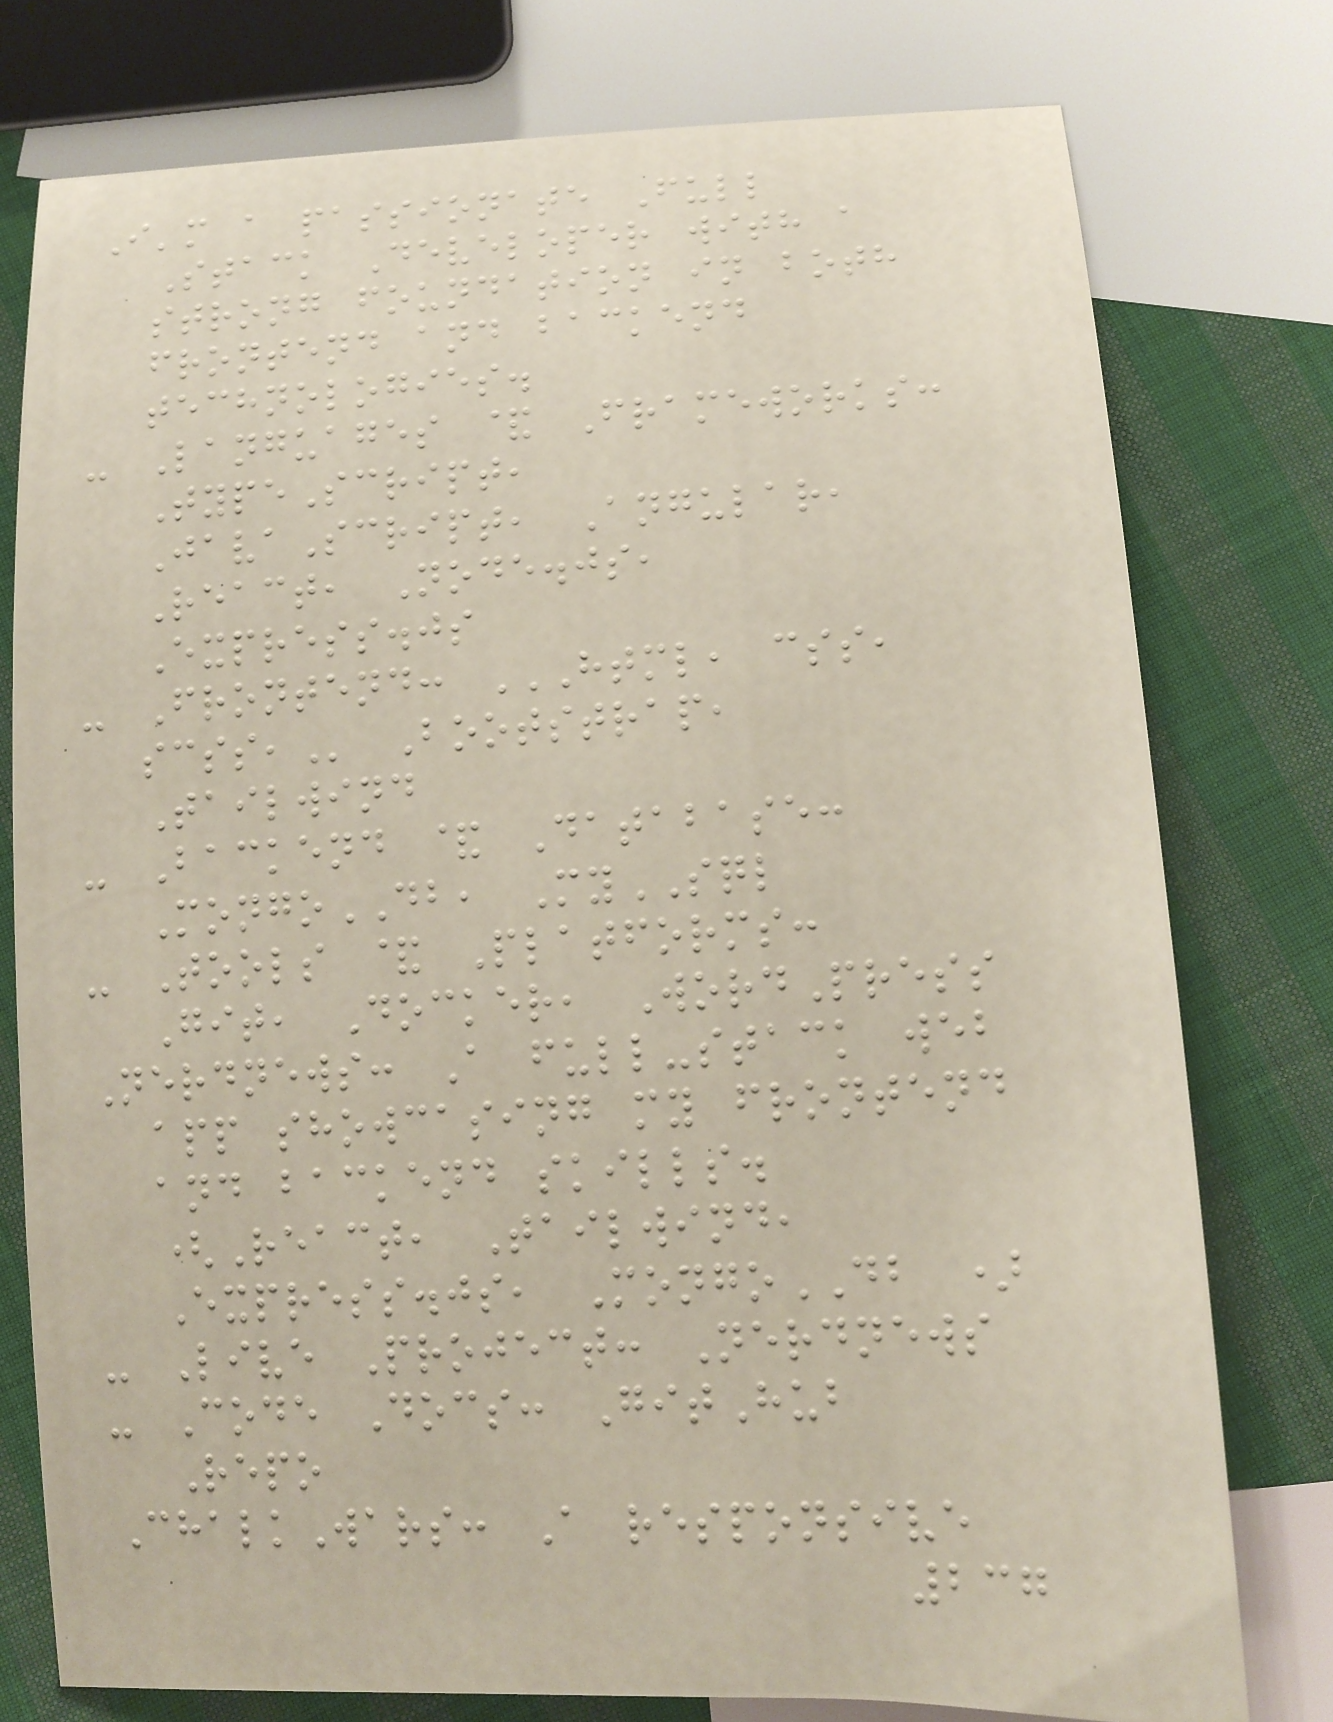I'm a passionate Full
Stack Developer with a
strong foundation in both
frontend and backend
technologies.
- Languages & Frameworks:
TypeScript,
JavaScript, Angular,
React, Node.js,
Express.js
- Frontend: HTML, CSS,
SCSS, Bootstrap,
Tailwind
- Backend & Database:
MongoDB, MySQL
- Tools & Platforms:
Git, Docker, WordPress
Nerdnews: A full-stack web
app showcasing my frontend
and backend skills.
(React, Tailwind,
Express.js, MongoDB )
- Live Project: Nerdnews
- Code Docs: GitHub
Repo
ChalkWars: A responsive
237
